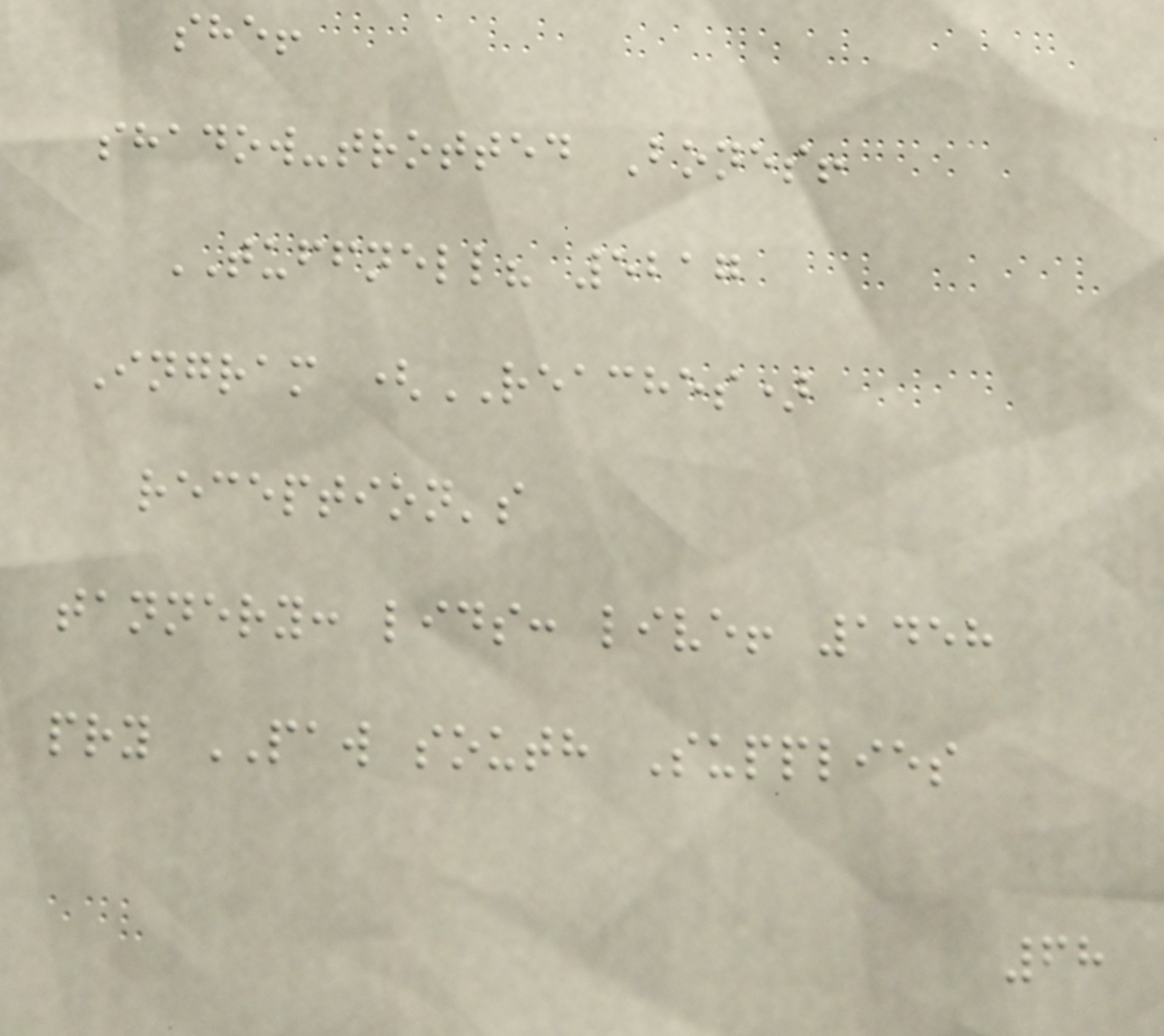she!
shadow-trotted Bones!
TUFFNELL? 5217
Ingram (REACHES)
reception's
tannery: lids: live! 1458
pry PAW south Supplies
68
